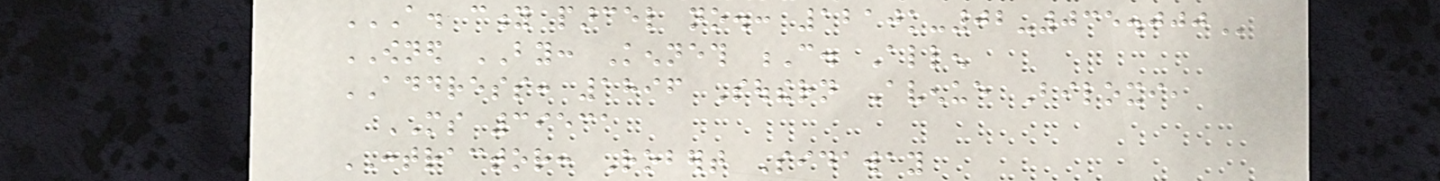A. CITY PARCEL NO.: 1210K-02-035.000
OWNED BY: Kenneth C. Allen
ADDRESS: 1896 Southern Avenue Biloxi,
MS 39531
CONTRACTOR: Robert Sidaway
